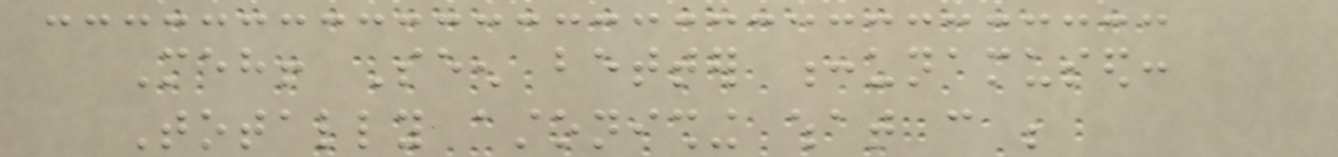Meh! Seen better :unamused:
Totally astonishing what can be
